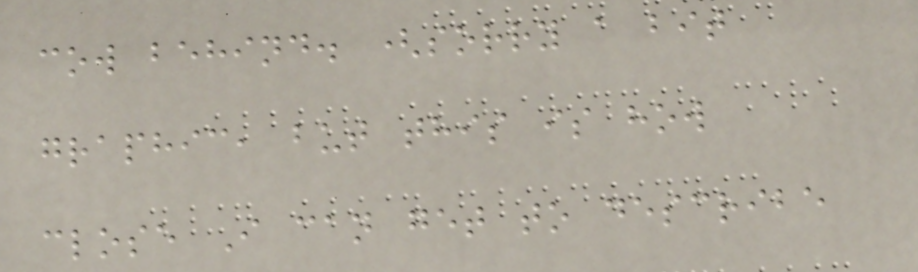cow behind. (sorry a bit
graphic, but this is how
close I can get to describe
